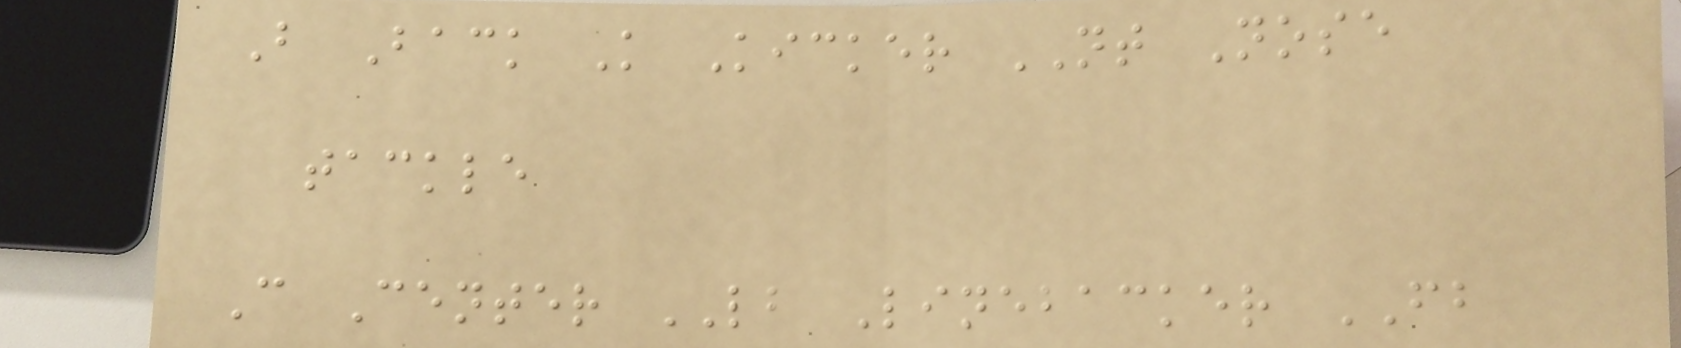B Back K Kicker NT Nose
tackle
C Center LB Linebacker FB
